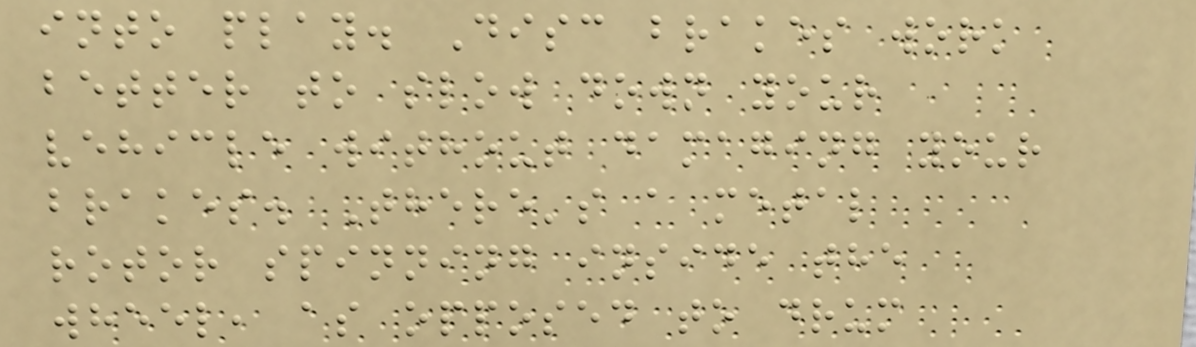into play. Disc brakes work
better to slow down your
vehicle without damaging your
brakes. There's a metal
rotor spinning inside the
wheel, as opposed to drum
